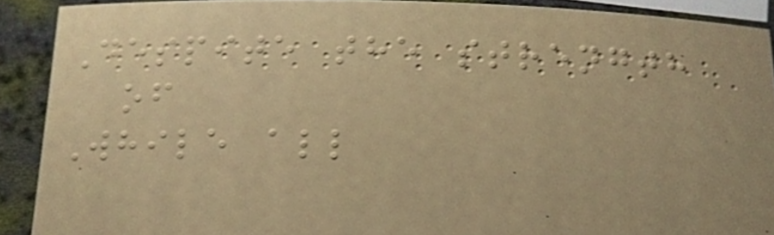Despite the strength
of
While all
